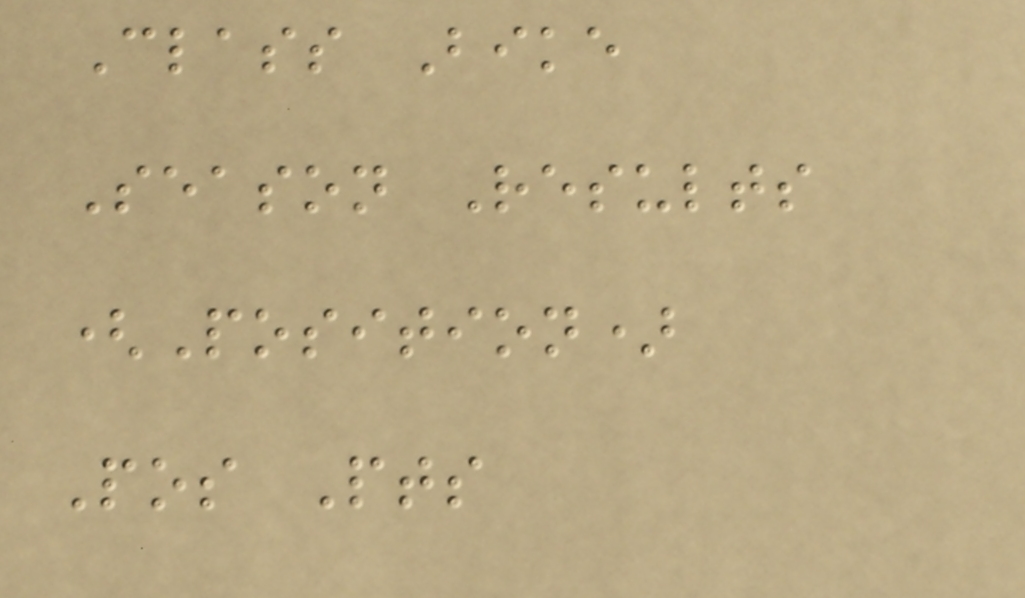Class Bike
Season Results
(Position)
Pos Pts
